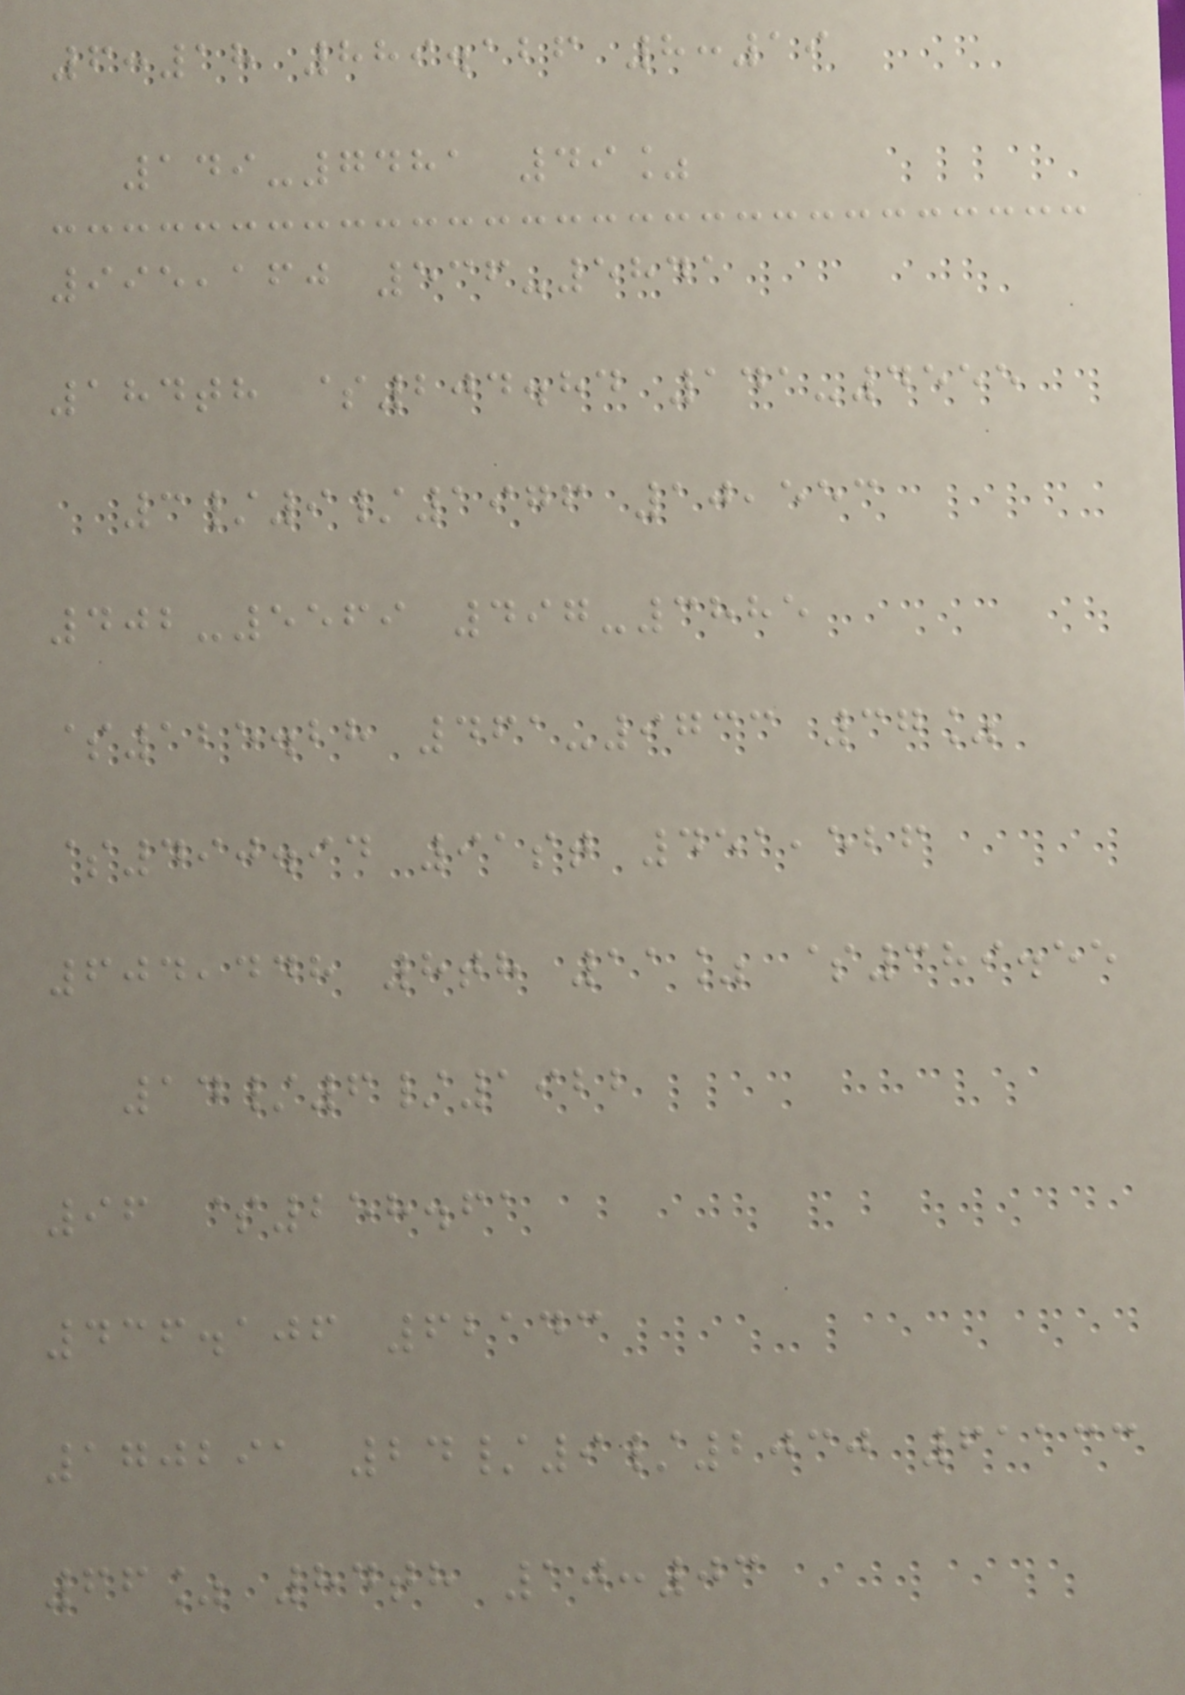6:18 889.126 8:19
149-7481 49%
995,160 536-5841
184th $204.84 141-4555
3/9/1976 10,553
402-5569 497-3885
$125.28 461-9733 37%
$490.94 91st 451,526
604,448 8th 11% $389.55
14/6/1922
96 $258.61
436.106 62143
170291 24/9/2030 61133
66% 84th 10:03
